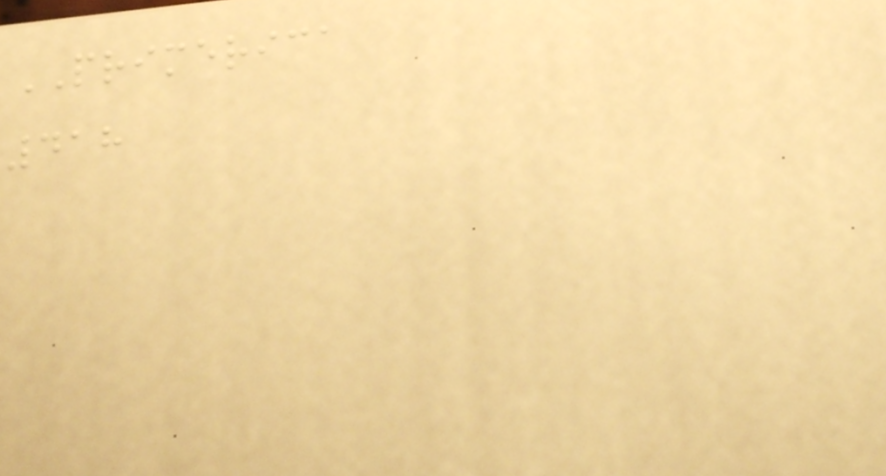PRIMERICA
418
